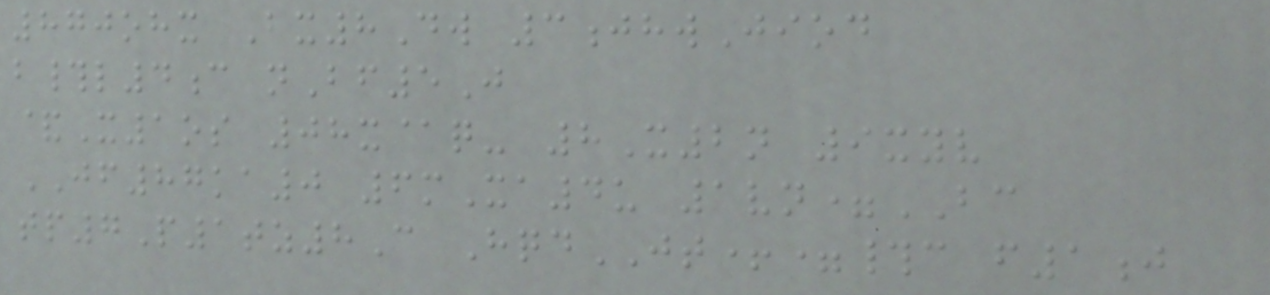870ohx Bx8Dw 3jhwJiod
b#l4c nBf5J
&X1os 08x@q- 8X2n 9xyv
JF87ka0 6mXa4u 1vn=BC
tp7P1tz8C HqdJT+=#c f1j
